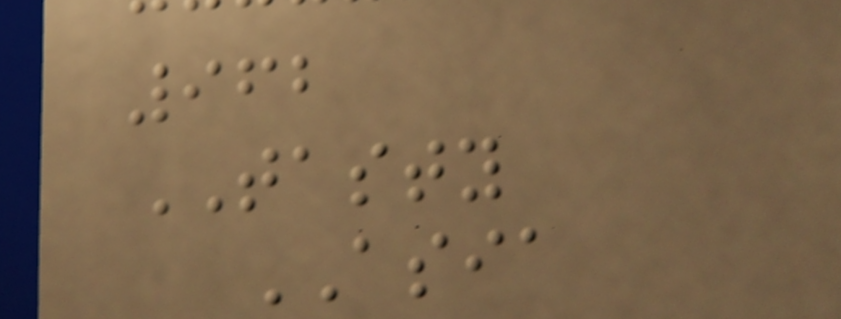962
TASTY
ASIA
